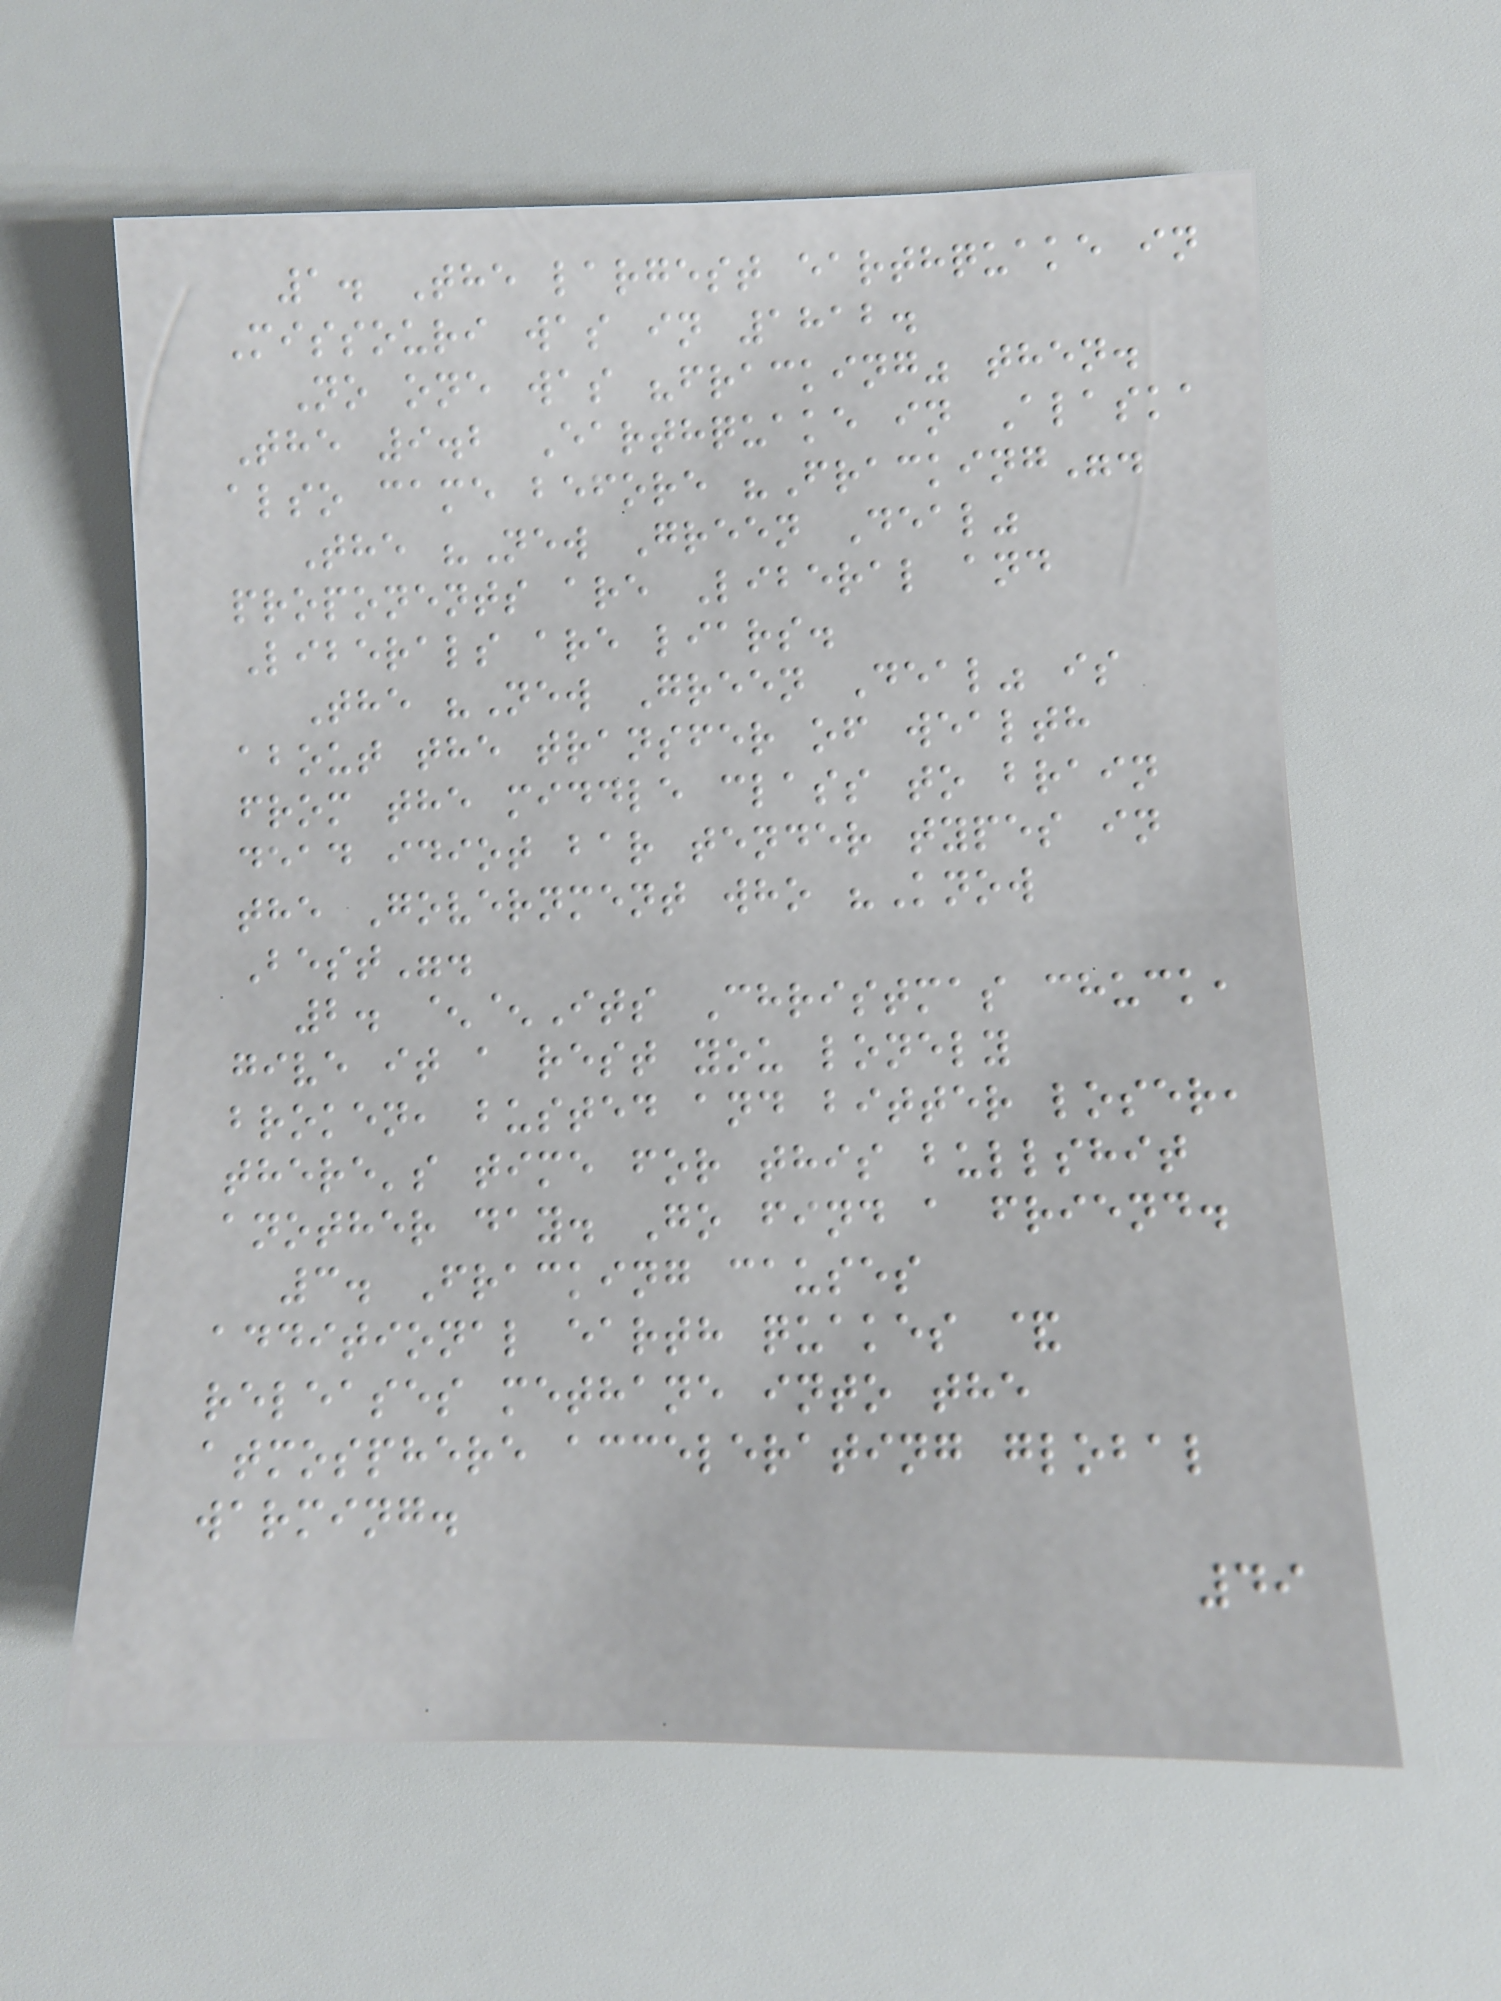1. The largest earthquake in
Missouri was in 1812.
No one was "fracking" then.
The 9.2 Earthquake in Alaska
also came before "Fracking".
The "New Green Deal"
proponents are Liberal and
Liberals are liars.
The "New Green Deal" is
about the transfer of wealth
from the middle class to brain
dead idiot bar tender types in
the Government who "Know
Best".
2. ^^Its Christmas chuck,
give it a rest you lonely
broken, busted and bitter loser,
there's time for this bullshit
another day. Go find a friend.
3. Fracking causes
additional earth quakes &
releases methane into the
atmosphere accelerating global
warming.
49
